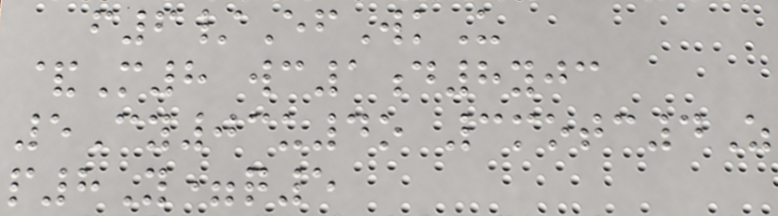f6/EfWkU
&M8 wc1d8yjc
5Cy03u4o 3motc4Z
p8Y=q5
